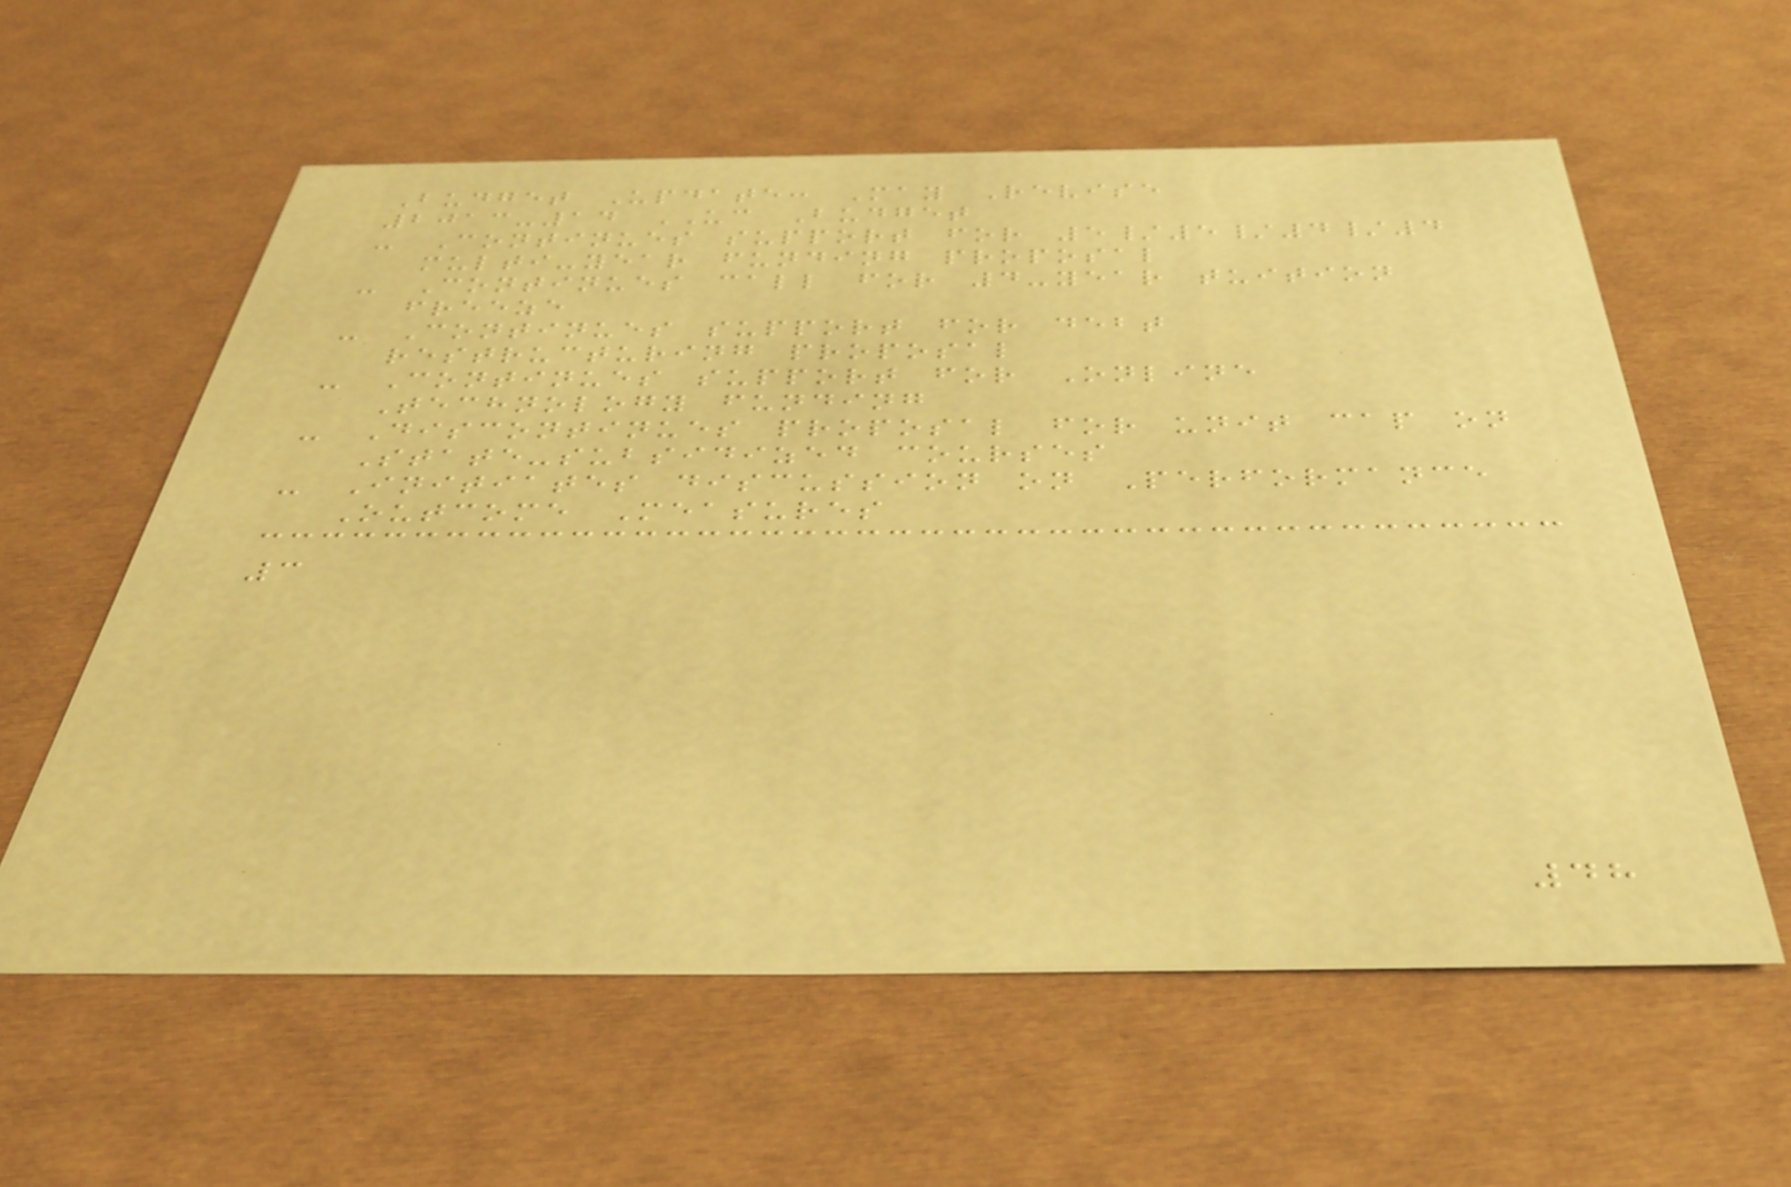Budget Update: May Revise
2013-14 UC Budget
- Continues support for 5/5/4/4
multi-year funding proposal
- Continues call for 4-year tuition
freeze
- Continues support for debt
restructuring proposal
- Continues support for Online
Technology funding
- Discontinues proposal for unit cap on
State-subsidized courses
- Initiates discussion on Performance
Outcome Measures
3
48
